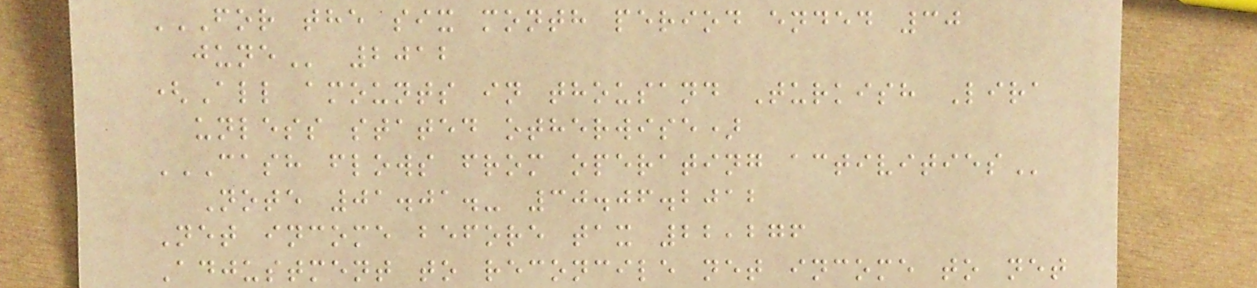FOR THE SIX MONTH PERIOD ENDED 30
JUNE 2012
(All amounts in thousand Turkish Lira
unless stated otherwise)
CASH FLOWS FROM OPERATING ACTIVITIES
Note 01.01.- 30.06.2012
Net income before tax 22,276
Adjustment to reconcile net income to net
